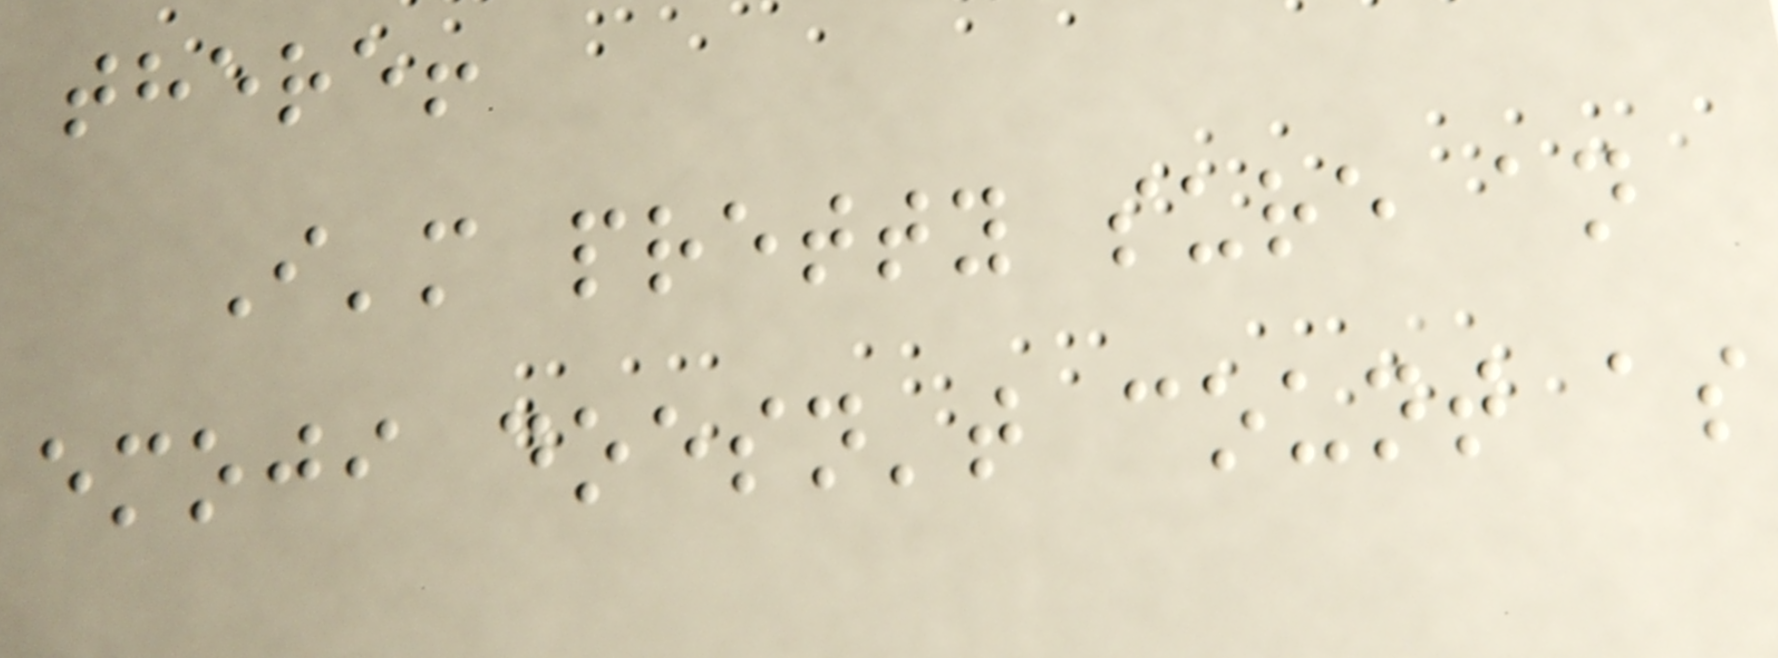there!
I'm pretty sure an
emoji doesn't count as
